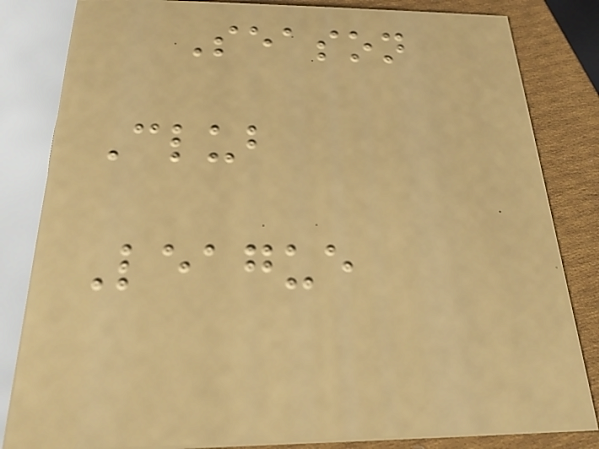Season
Club
League
